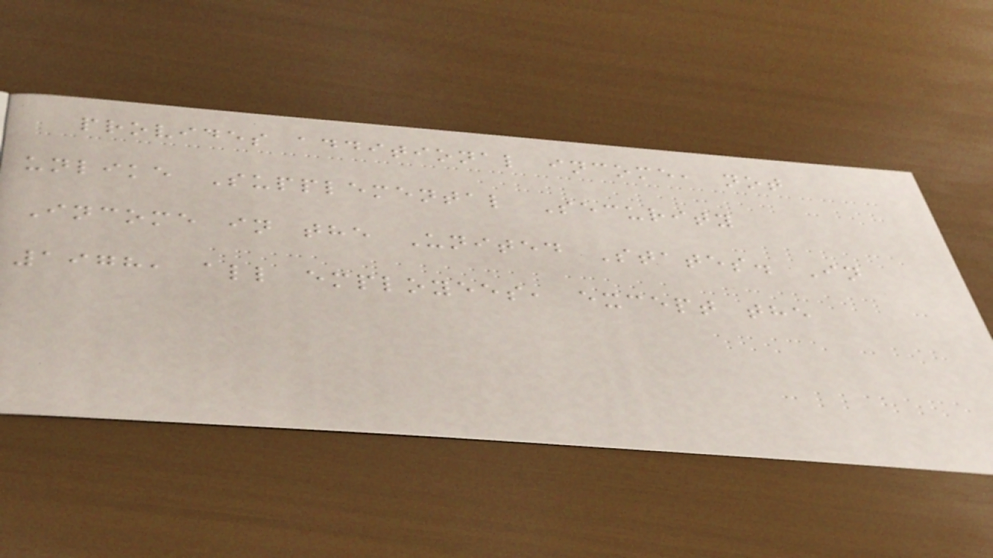provides additional income, not
unlike Supplemental Security
Income in the United States. In
1978, all employees, except the
